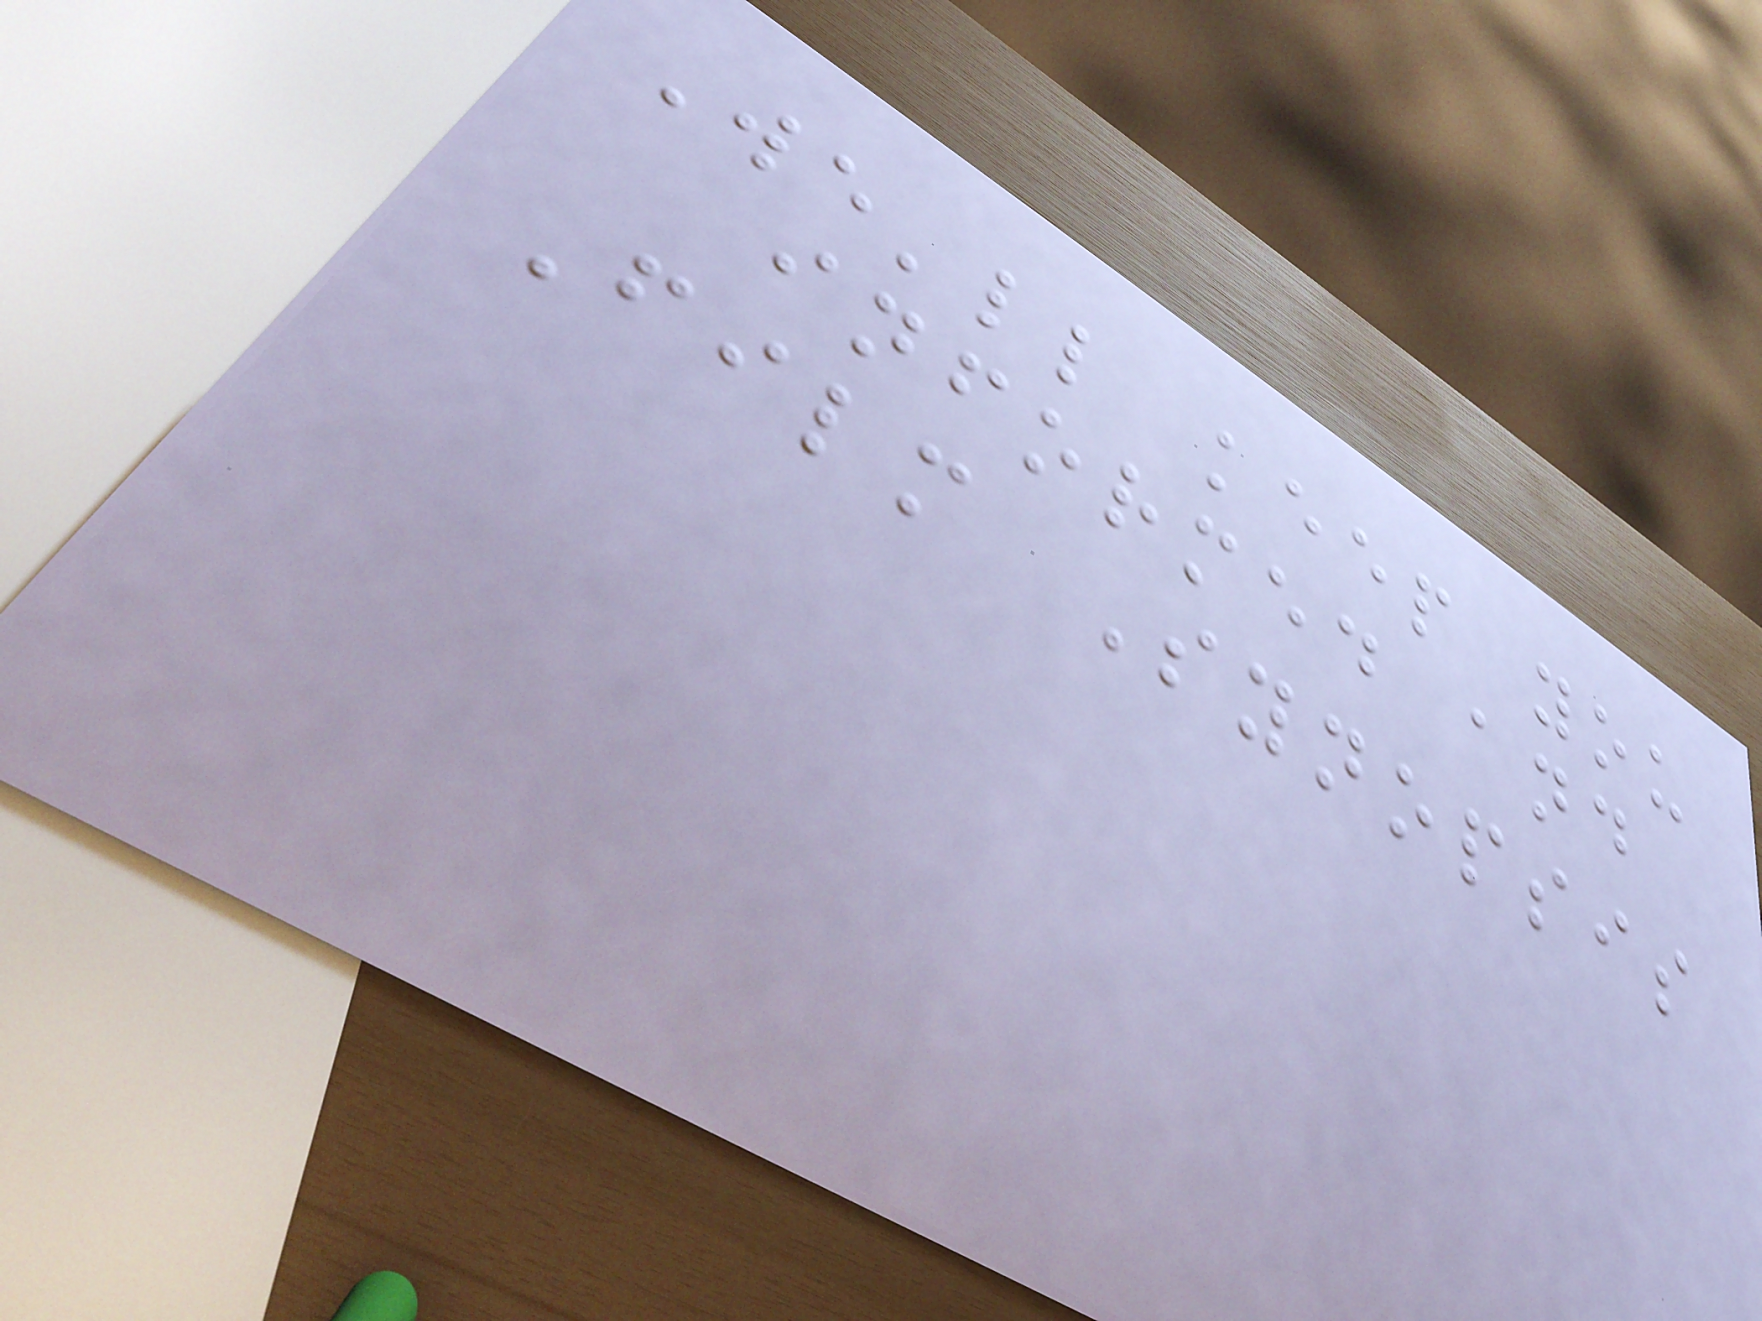We'll keep you
informed and
Film Synopsis
